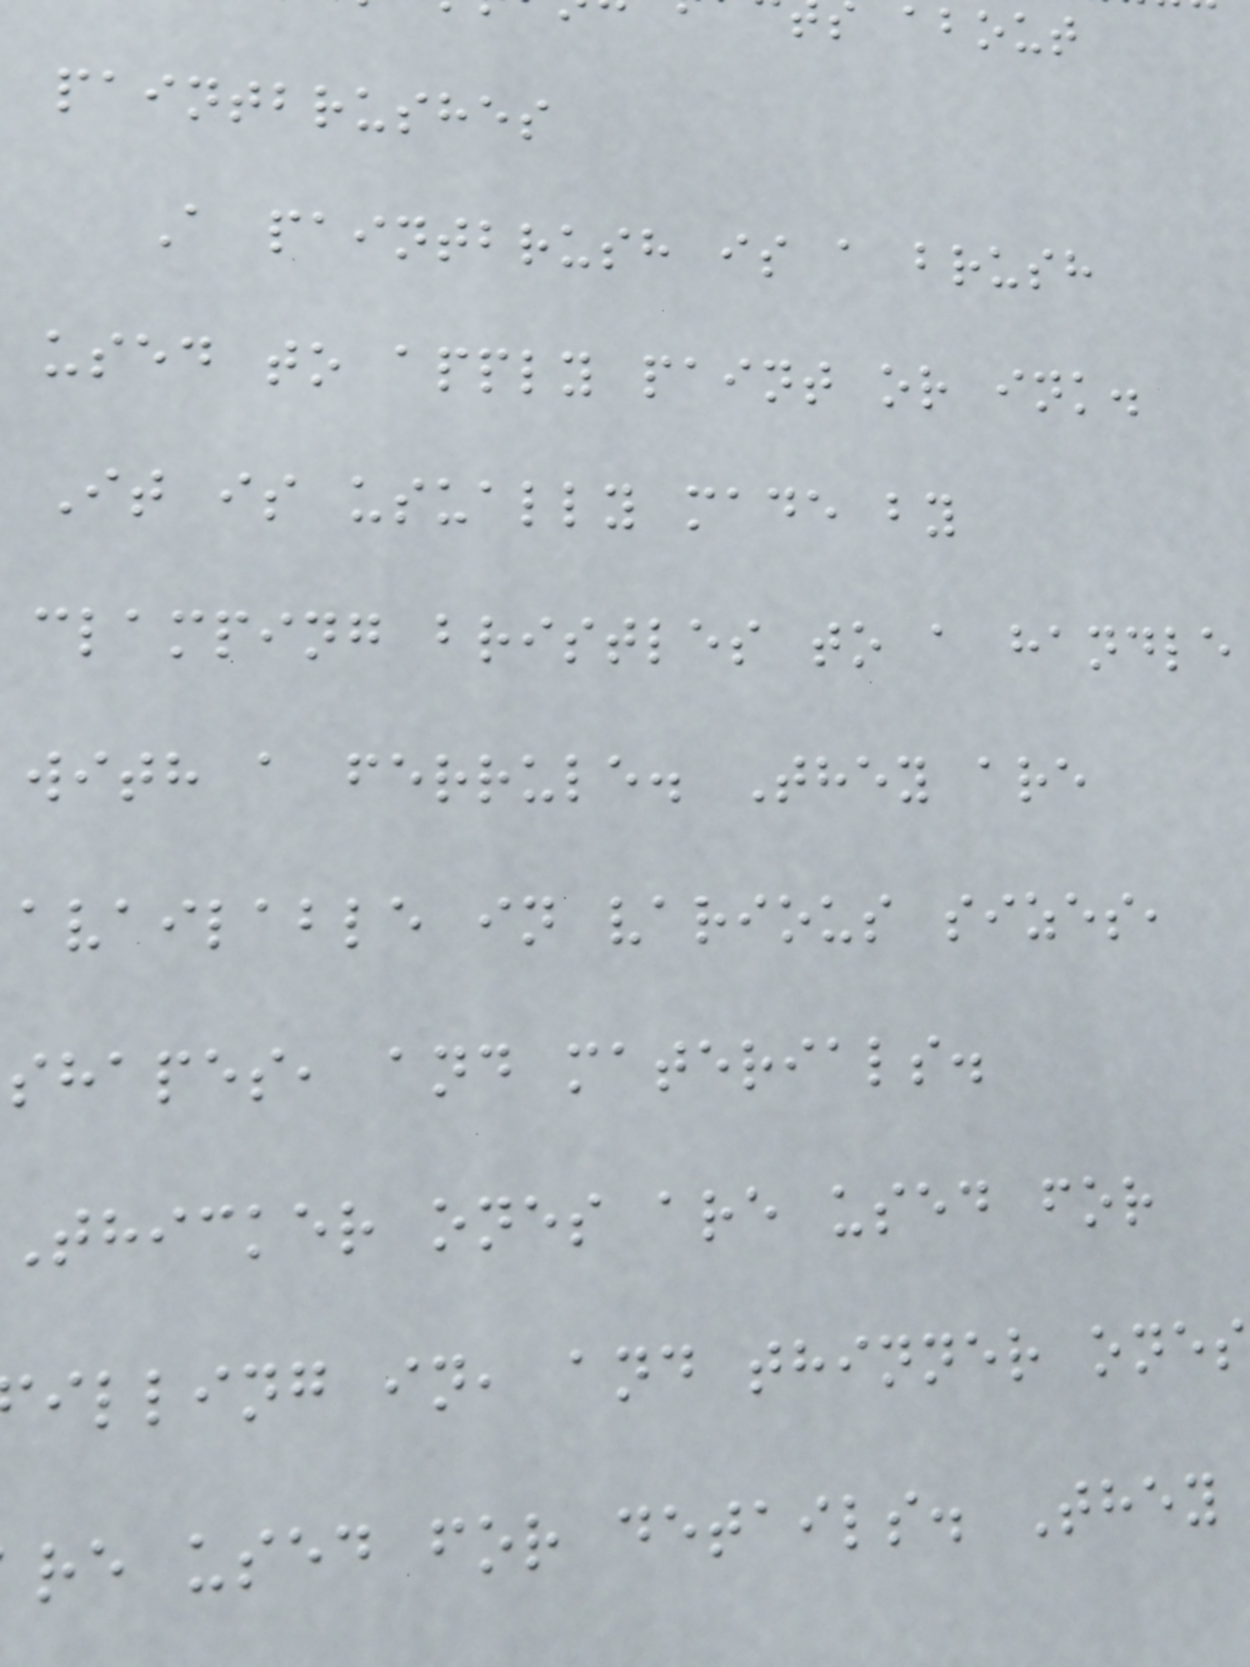paintbrushes
A paintbrush is a brush
used to apply paint or ink.
It is usually made by
clamping bristles to a handle
with a ferrule. They are
available in various sizes,
shapes, and materials.
Thicker ones are used for
illing in, and thinner ones
re used for details. They
